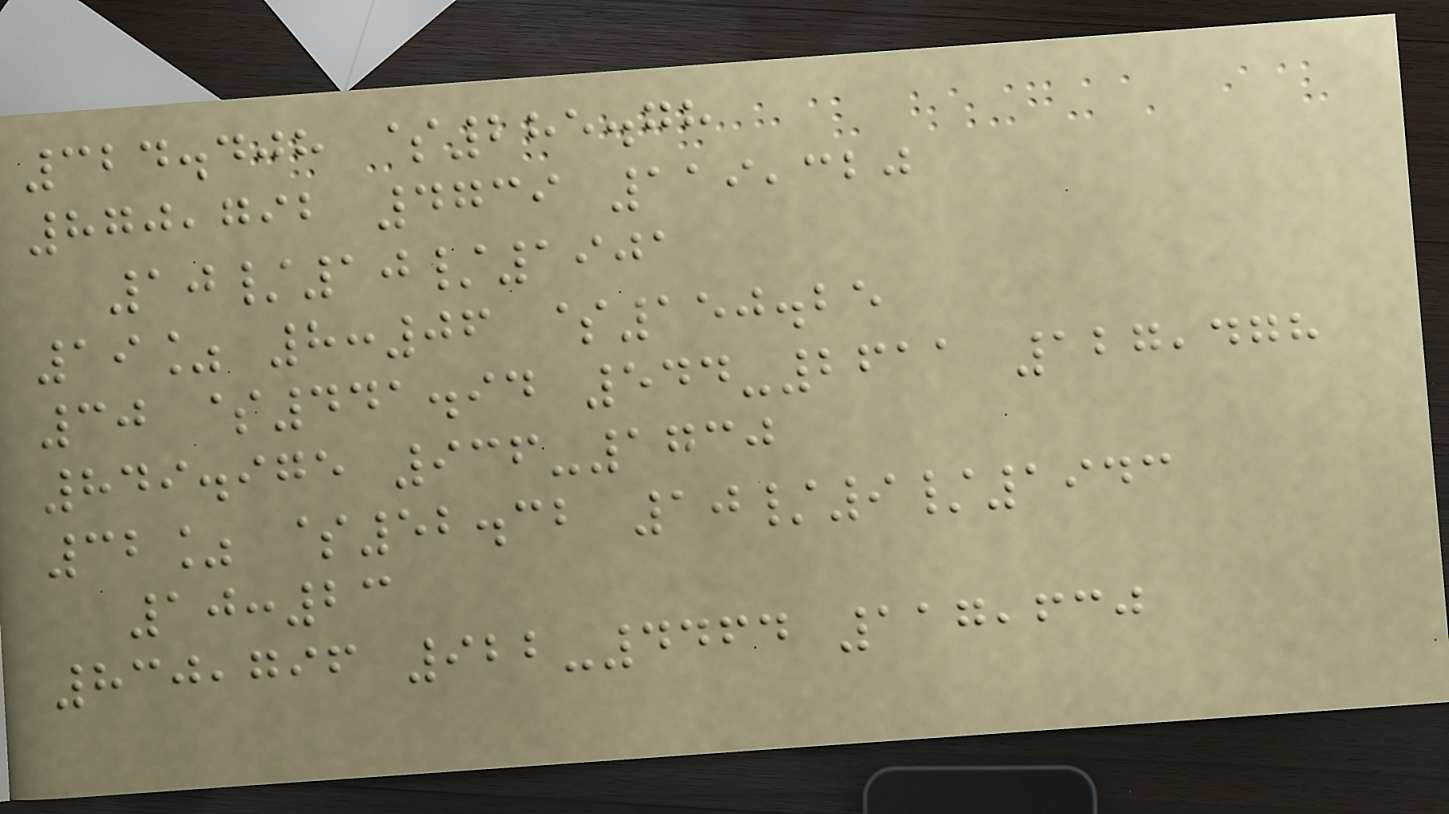324.408 $285.78
870,792 4739 119,320
10/10/1901
19% 8:06 $150.25
30 $441.94 544-2611 127,478
849.975 936-1730
32% $52.32 10/9/1943
10:23
830,796 922-4464 117,630
